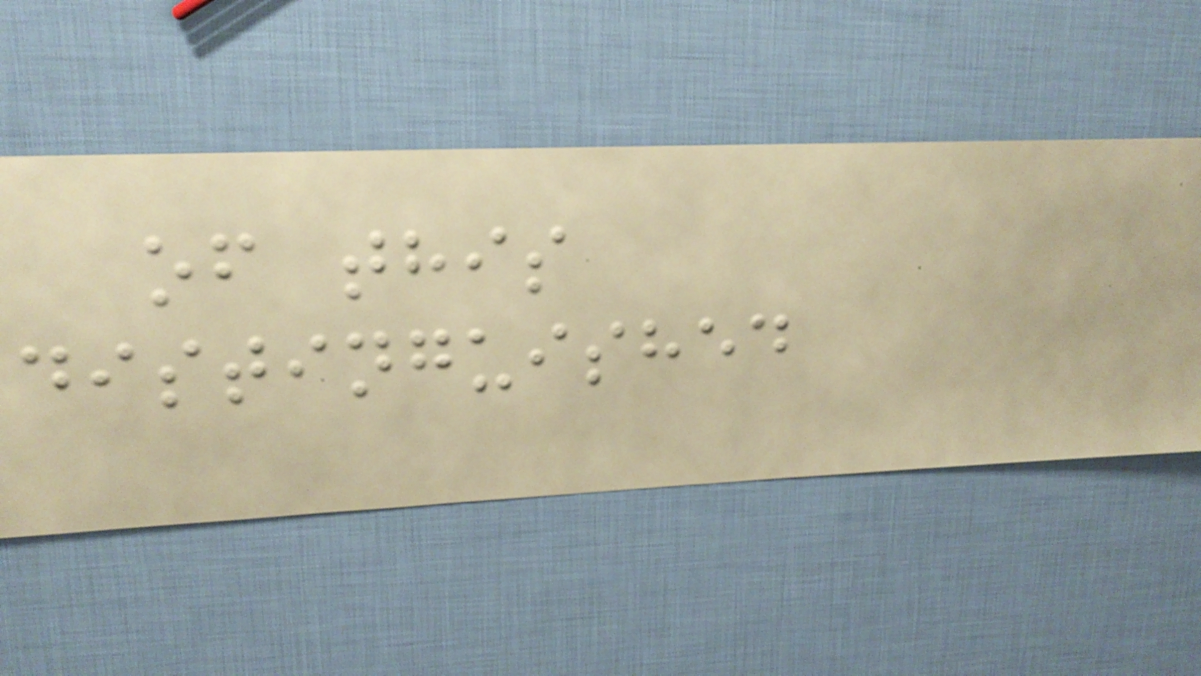of this
distinguished
